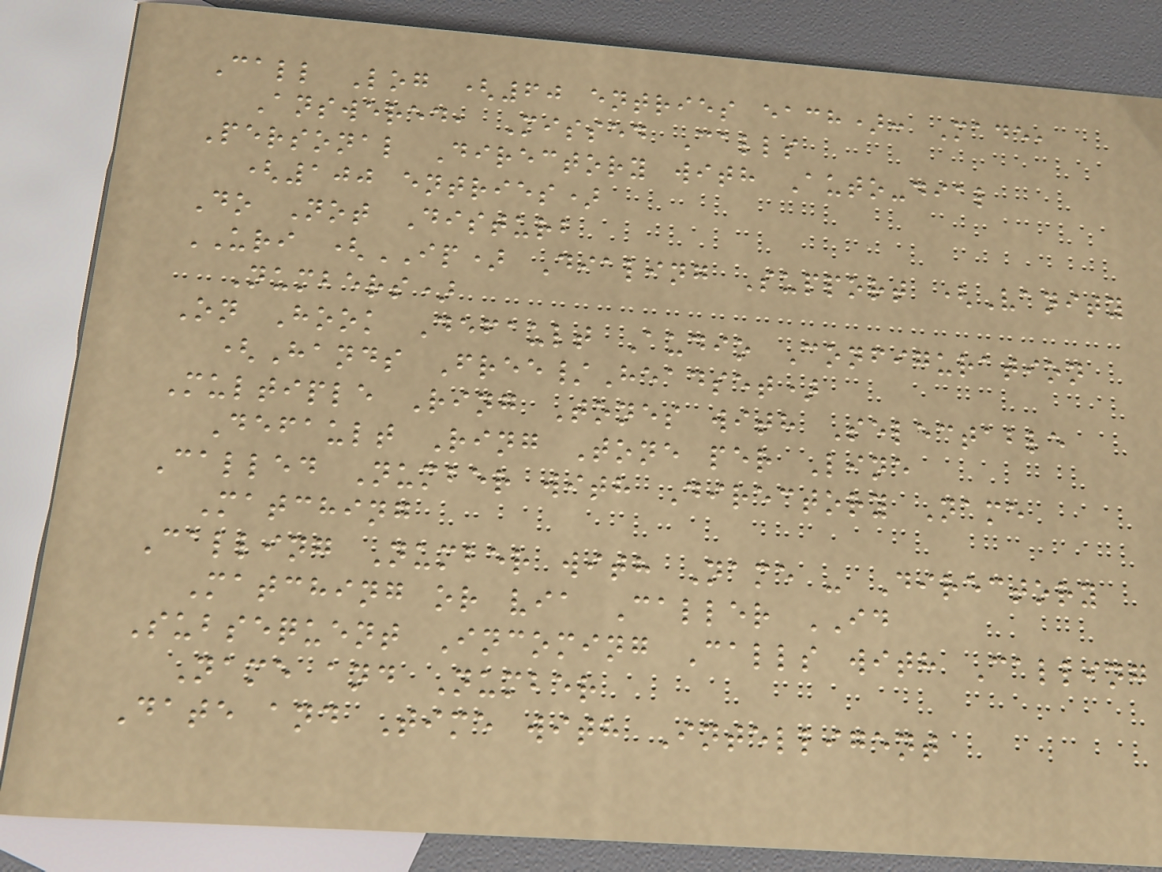Call Log (60 entries each): Made,
Answered, Missed Calls
Personal Directory with Auto-dial
(100 entries)
Do Not Disturb
URI (IP) Dialing Support (Vanity
Numbers)
On Hook Default Audio Configuration
(Hands Free/Headset)
Multiple Ring Tones with Selectable
Default Ring Tone per Line
Called Number with Directory Name
Matching
Calling Number with Name - Directory
Matching or via Caller ID
Subsequent Incoming Calls with Calling
Name and Number
Date and Time with Intelligent
